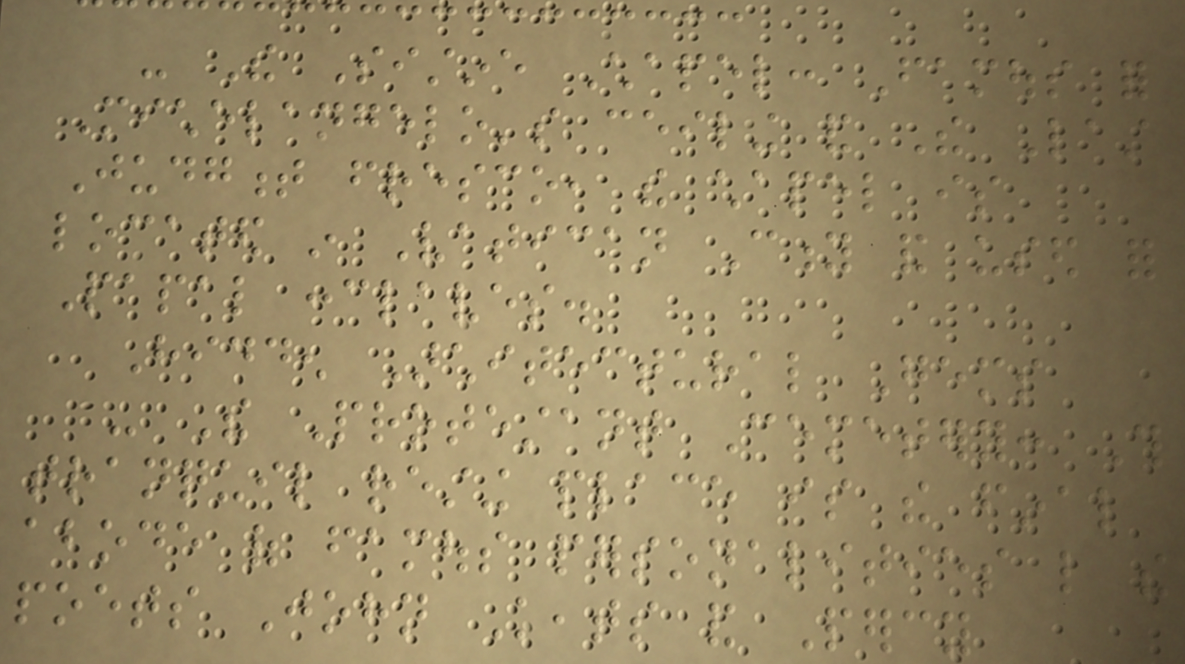- The Sistine Chapel: Famous for
Michelangelo's ceiling and The Last
Judgment fresco, the chapel is
located in Vatican City and used for
Papal conclaves.
Hidden Architectural Gems
- The Protestant Cemetery: This
tranquil resting place is the final
abode of famous personalities like the
poets John Keats and Percy
